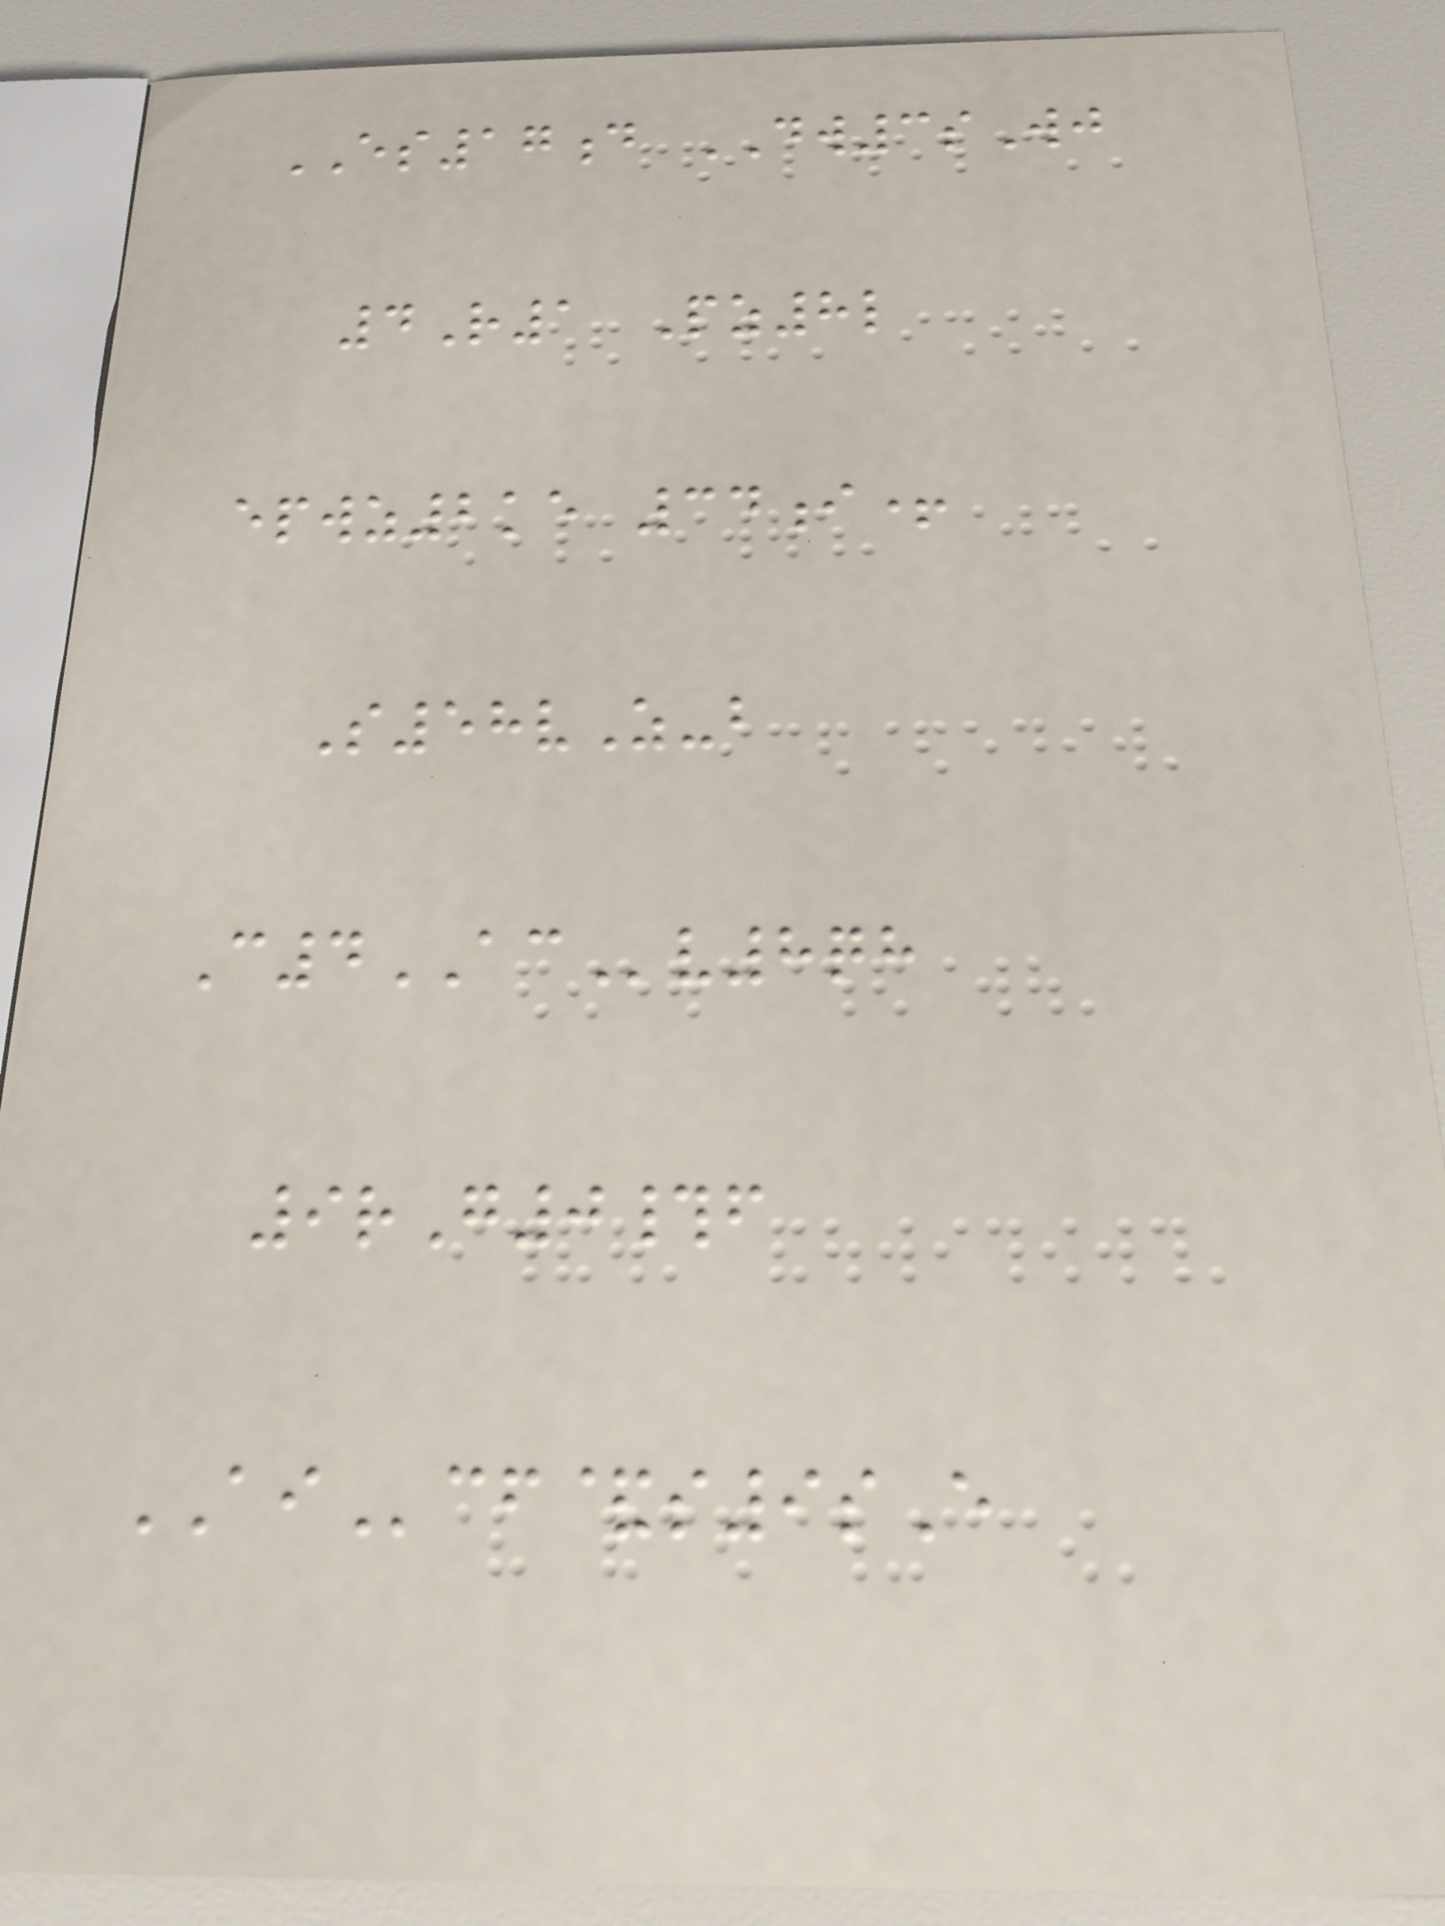ES17d DW3sWj
4R1 Pz8l
epwz2ke 34i+
S58vZ-b
C4ACv8qh
9rG0#f
AIcf&s9sE
